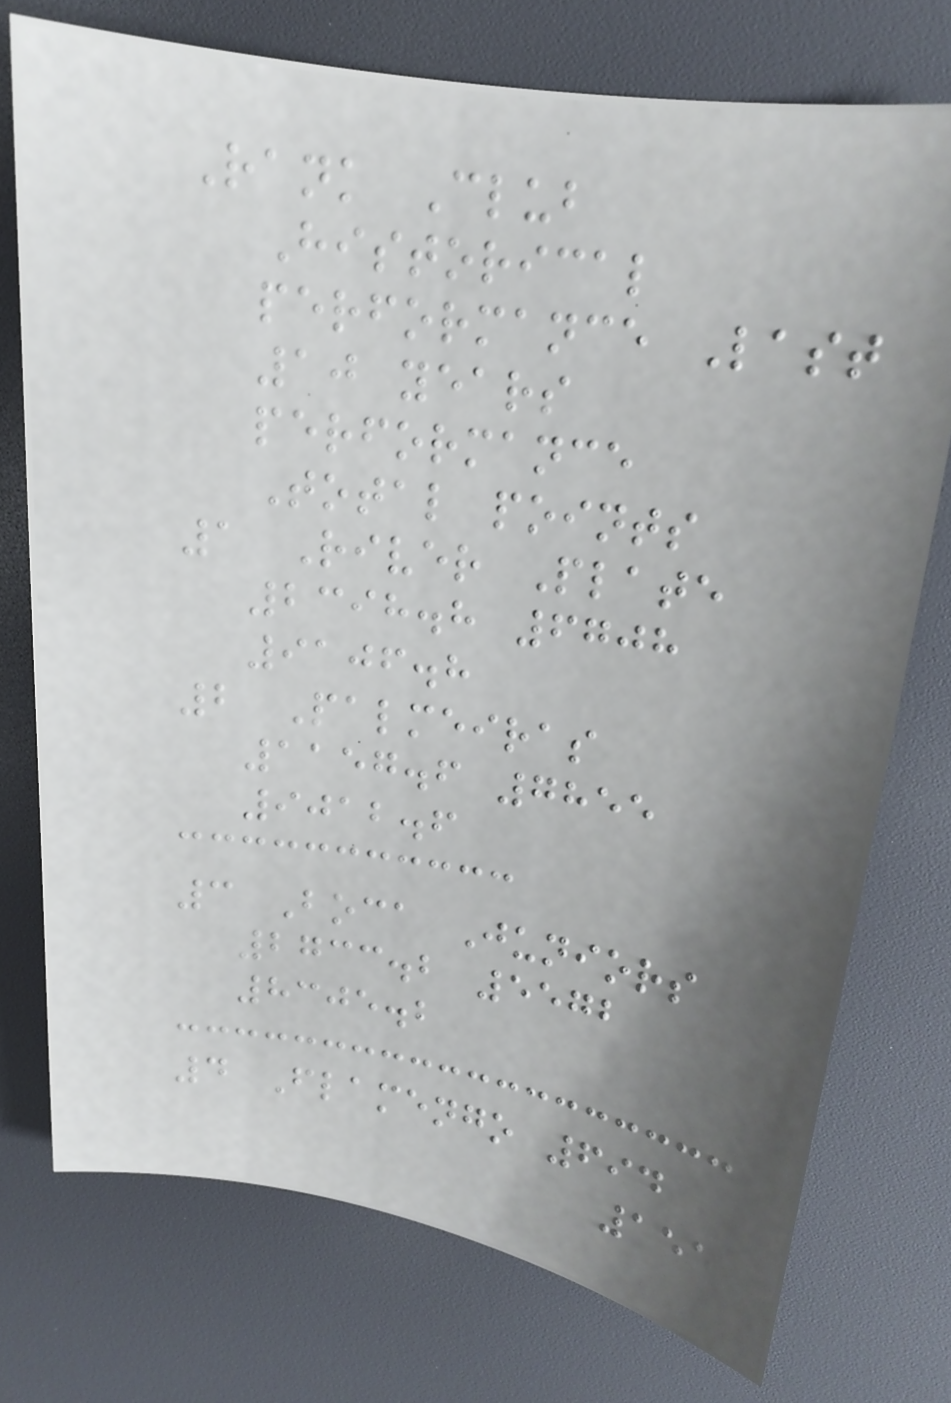Rank Club
Historical
performance Last
10 years
performance
Total points
1 River Plate
2398.8 6708
9106.8
2 Palmeiras
1157.6 7855
9012.6
3 Boca Juniors
2733.2 5572
8305.2
4 Flamengo 694
155
